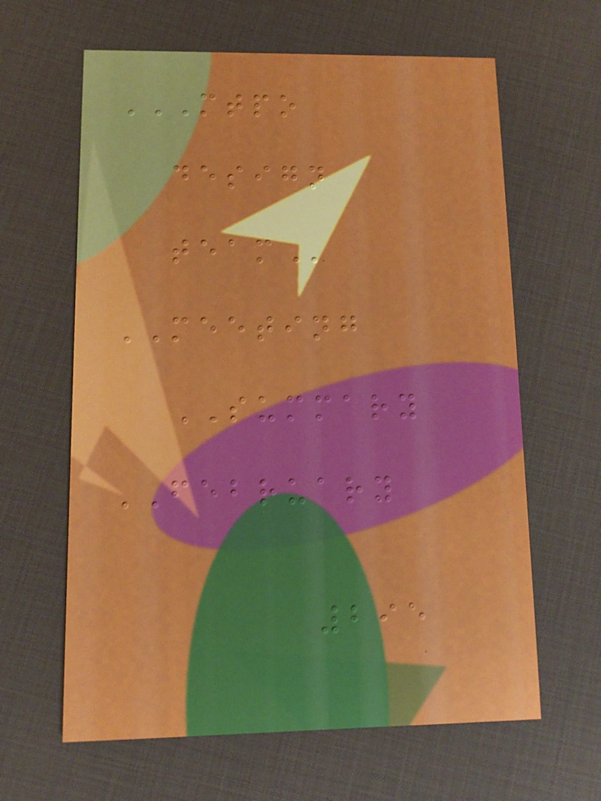MTPO
DESIGN
TEAM
MEETING
SUMMARY
FEBRUARY
295
